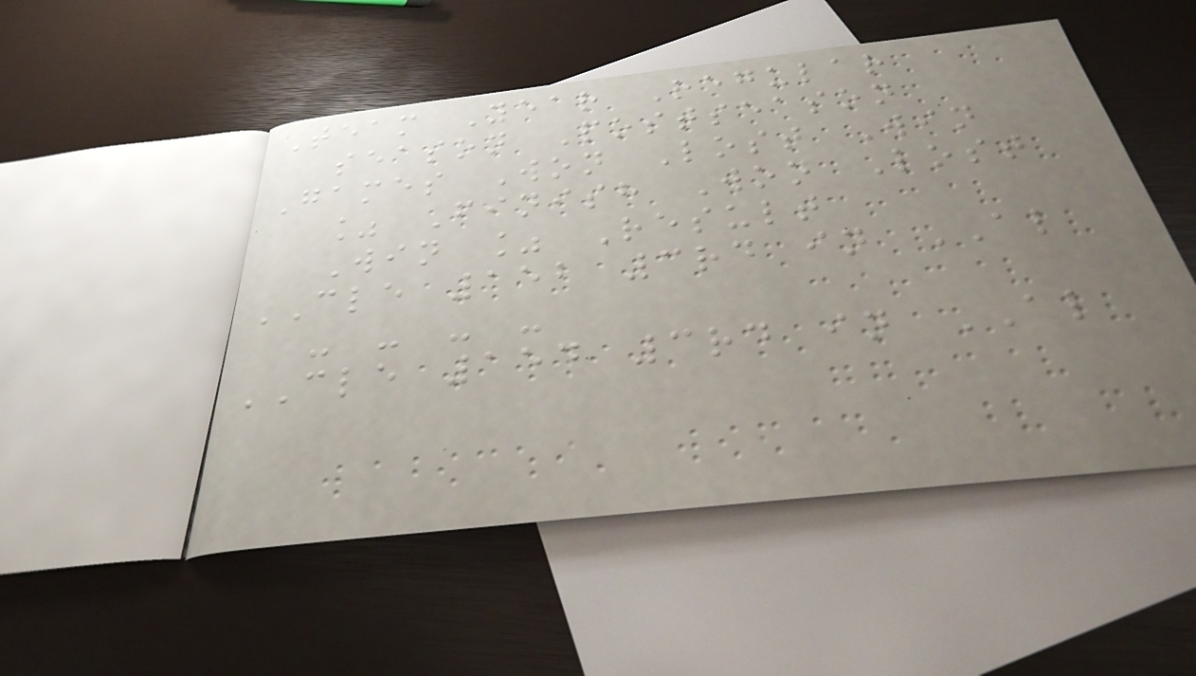Team Year Regular
season Postseason
Games Won Lost Win
% Finish Won Lost
Win % Result
CLE 152 3rd in AL
- - - -
CLE 154 3rd in AL
